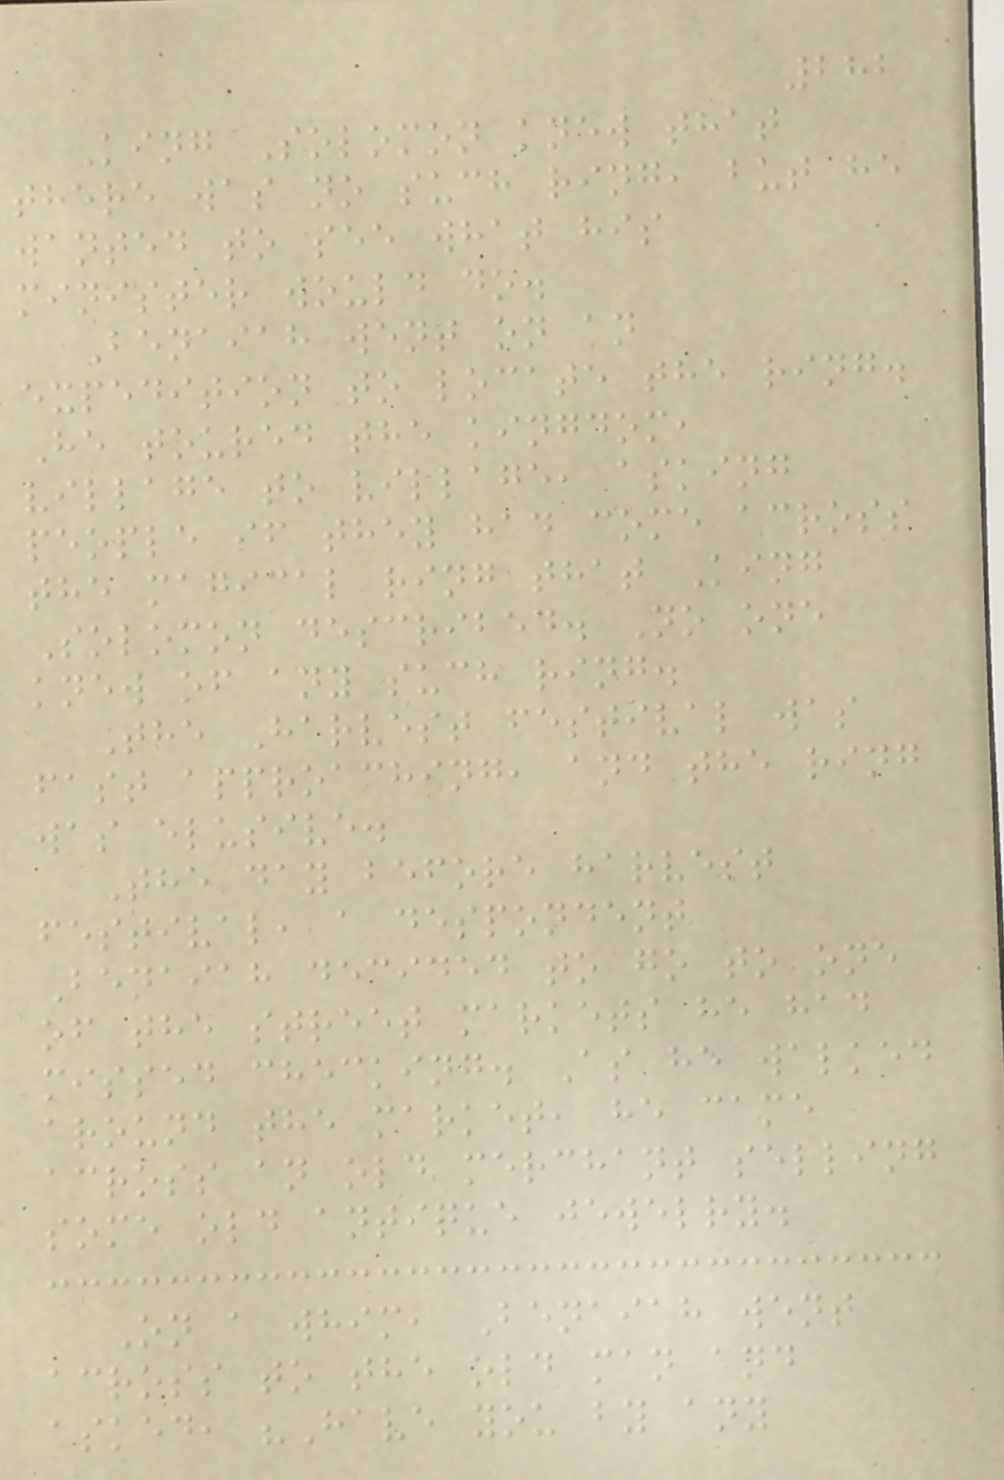282
King Solomon knew that
there was no such ring, but he
wanted to see what his
minister would do.
Benaiah went on an
expedition to locate the ring.
He toured the kingdom,
village to village, asking
people if they had come across
the magical ring that King
Solomon described. No one
knew of any such ring.
The Harvest festival was
fast approaching, and the ring
was elusive.
The day before harvest
festival, a despondent
Benaiah decided to go to one
of the street markets he had
missed checking. As he walked
around the market, he came
across an old merchant selling
some old antique jewelry.
On a whim, Benaiah went
across to the old man and
asked, "Have you by any
